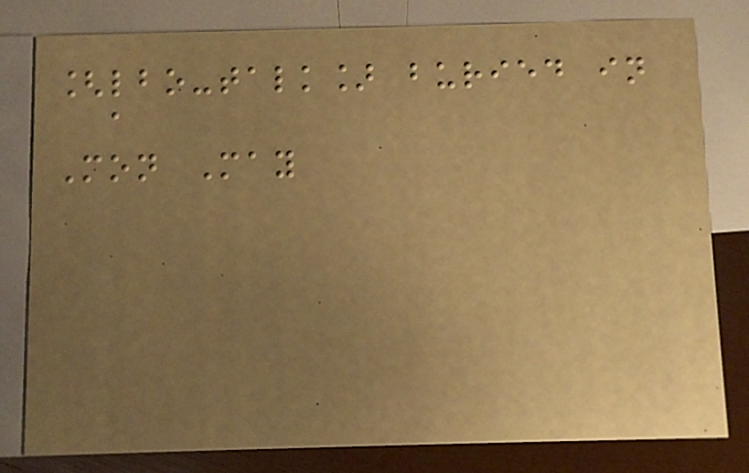[lbo-talk] buried in
a
Mon May
